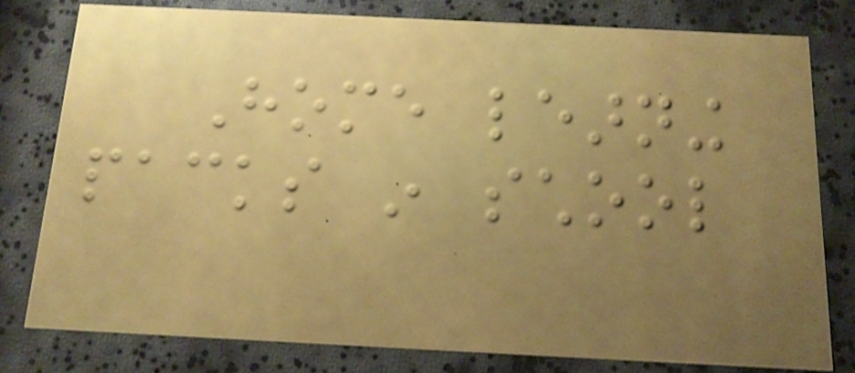Home learning
packs in school
